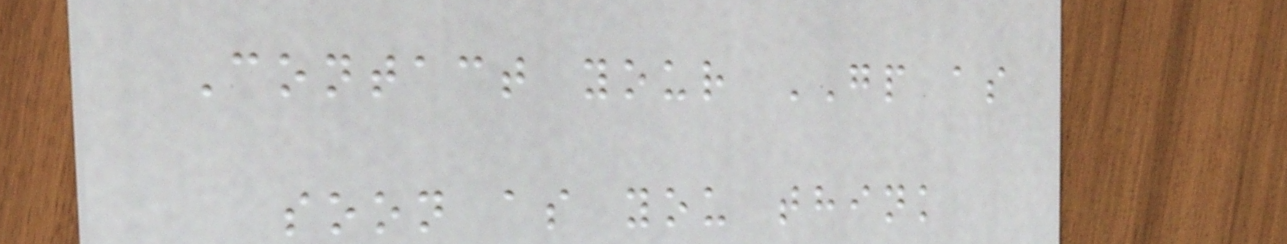Contact your GP as
soon as you think
